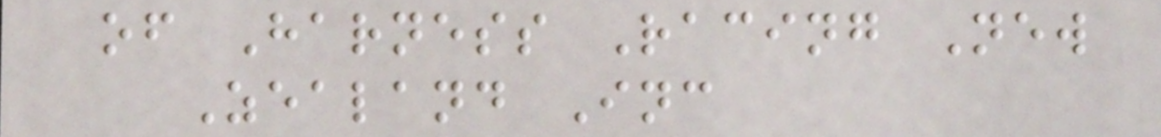of Harness Racing New
Zealand Inc
